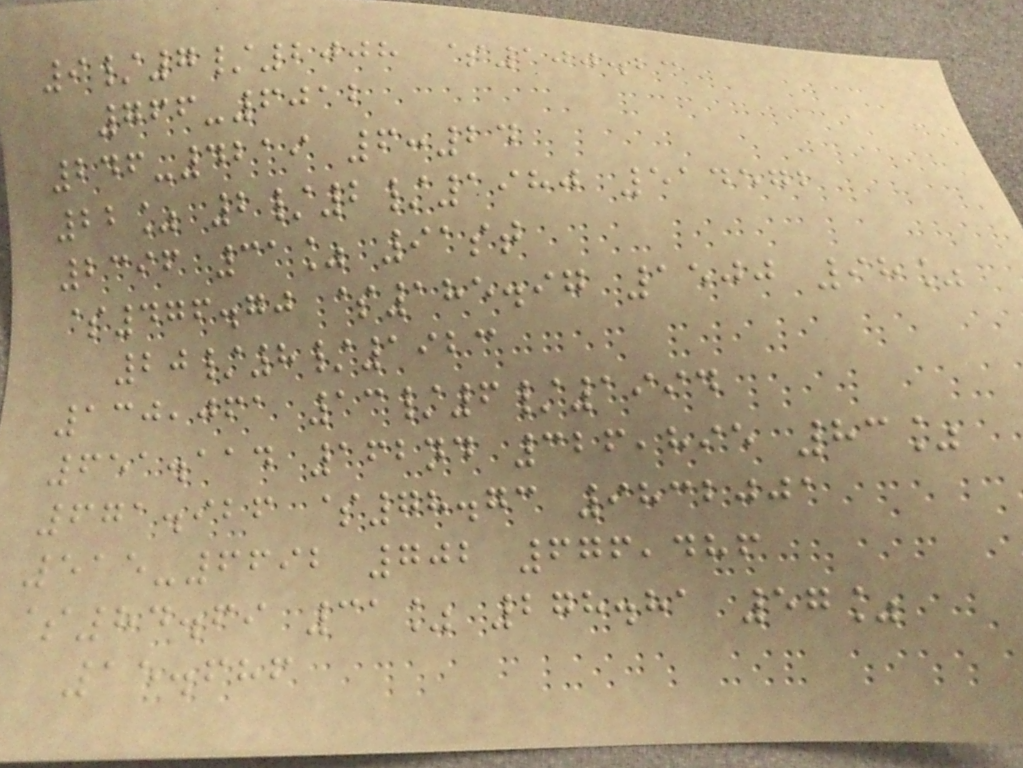9/7/2008 $100.23
766-6012
246-4219 6:24
22% 2/2/1980 514572
2396 31% 91st
$476.70 $185.97 1500 98%
20/8/1923
130,061 13/6/1994
651.114 162nd 326,895 83%
671.926 $78.73 9832001
515-6692 702 676,486
$84.69 31% 278.81 57%
15.686
